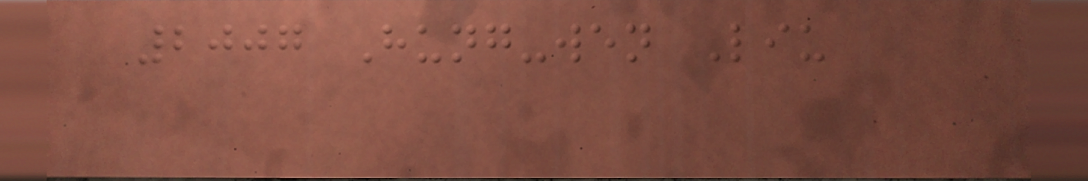2007 Hung-wen Liu
